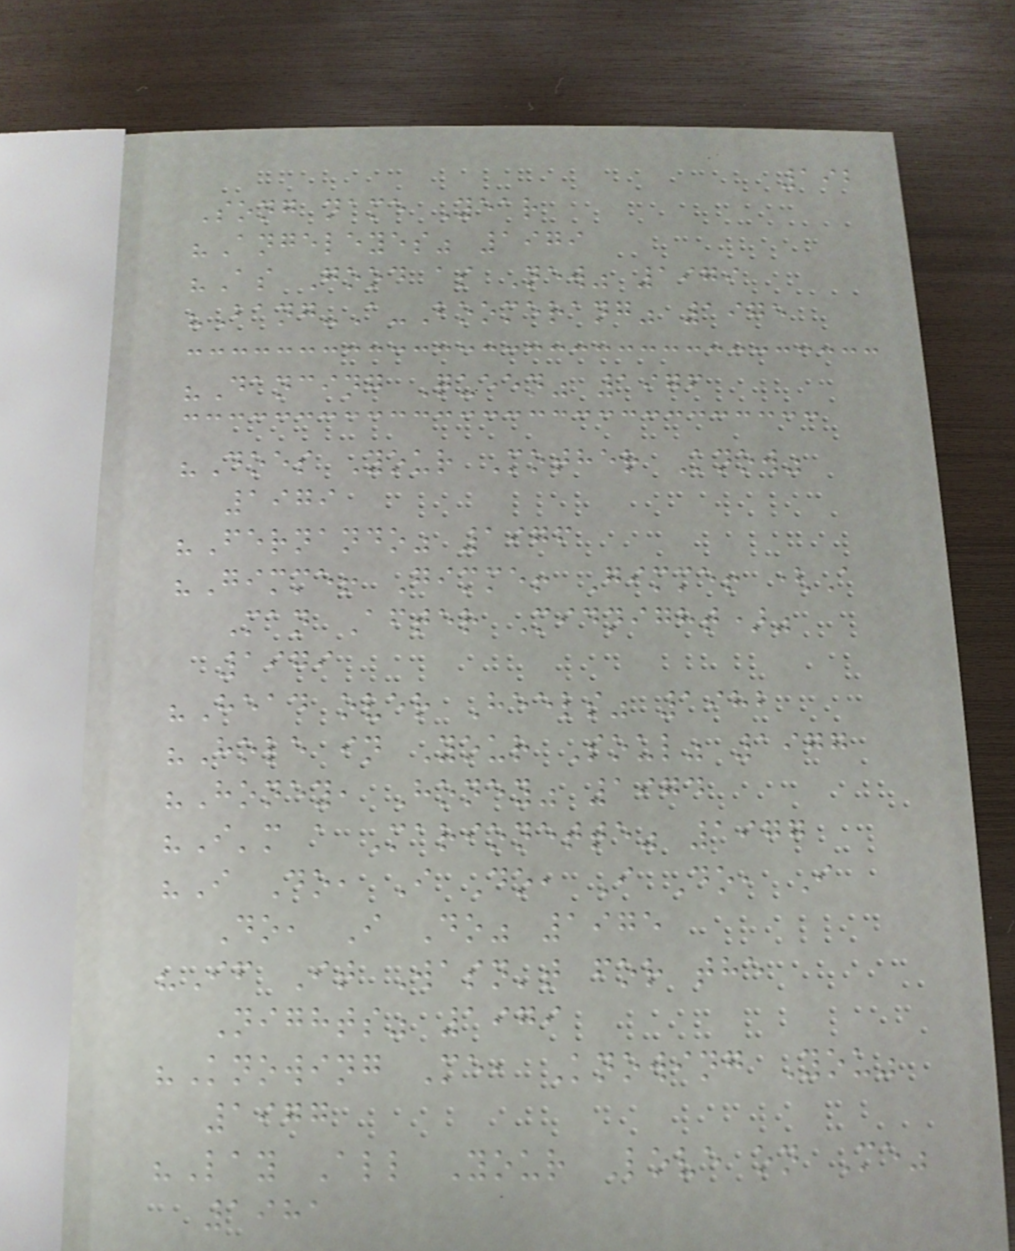192
Song name Year
"Angeleyes" 1979
"As Good as New" 1979
"Bang-A-Boomerang" 1975
"Dancing Queen" 1976
"Does Your Mother Know"
1979
"Fernando" 1976
"Gimme! Gimme! Gimme! (A
Man After Midnight)"
1979
"Head over Heels" 1982
"Hole in Your Soul" 1977
"Honey, Honey" 1974
"I'm a Marionette" 1977
"I Do, I Do, I Do, I
Do, I Do" 1975
"If It Wasn't for the
Nights" 1979
"Knowing Me, Knowing You"
1977
"Lay All Your Love on Me"
1981
